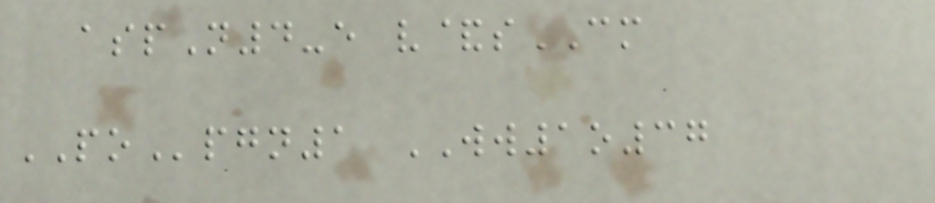aspN4-e v&sCM
POpgn1 WW1o37
